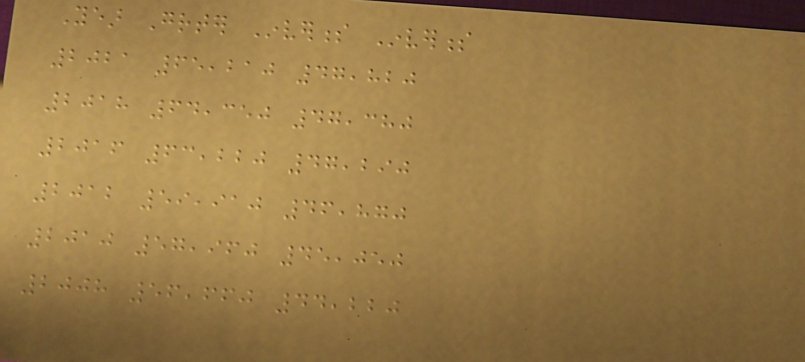Year Greater Inverness Inverness
2021 65,210 47,820
2018 64,350 47,380
2016 63,220 47,290
2012 59,910 46,870
2010 57,960 45,050
2008 56,660 44,220
